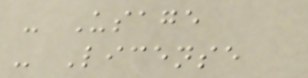- Usage
- License
